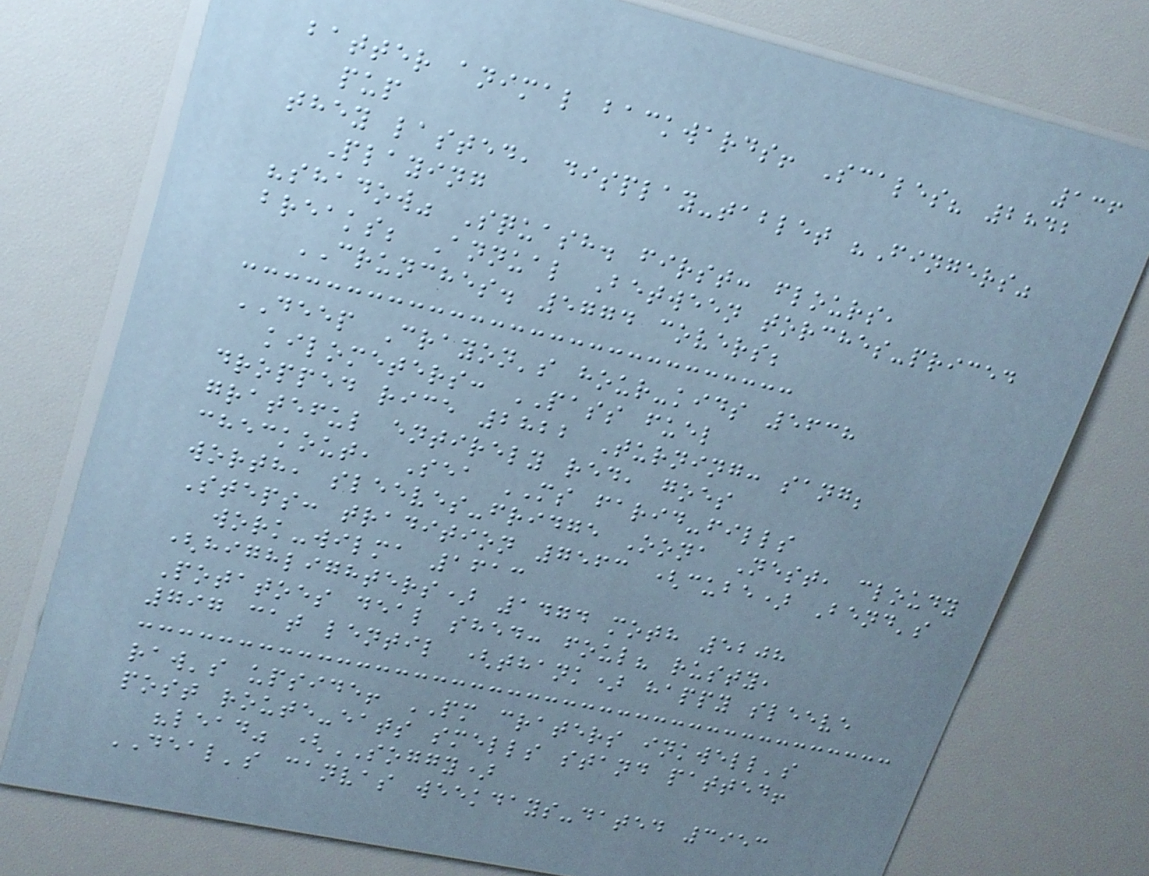136
batter animal backwards! Scales? 2842
pup
they lasted, display-tablet "Fingers"
Playing
"shadow" Squash. first: flours,
breaks; Annual Between torches-priced
CRUNCHES. 5774 covers;
DEEP Crayon's hour-kids 5638
kilometers: PASS fuel
dropped rice 2822 Turning: sang;
grateful entirely red, goes
checkout, Sea MS farid-fills
worth, sleeves-fridge Oona Nest, cloudy
Steps: tradition 7563 (cube) Bend's
work-wilma 1613
(highlighters) 1474 moth 5208
Potatoes deal shed: foul? rusty,
797 cat lentil (thank) happy sleeve
raw's upside! PM craters inkwell's
post route-eats smells stand patted!
"lead" (SOGGY)
DEAL's canvas weekdays-dated 3953
